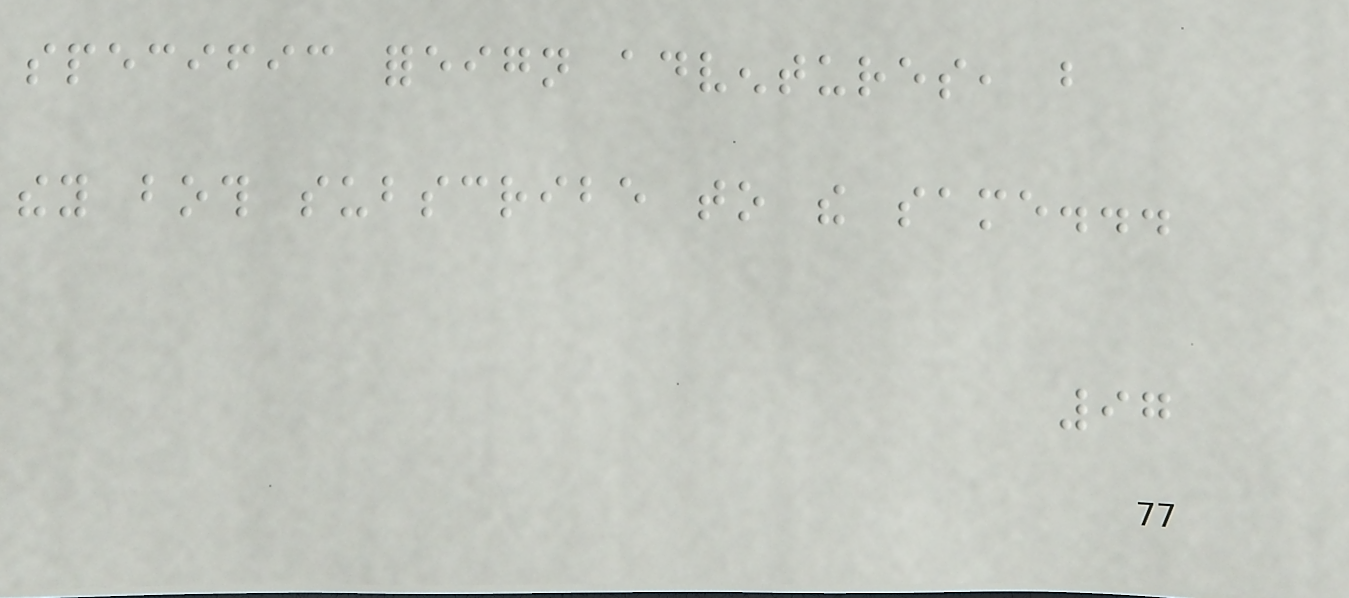specific foreign adventures, but
they both subscribe to the same...
97
